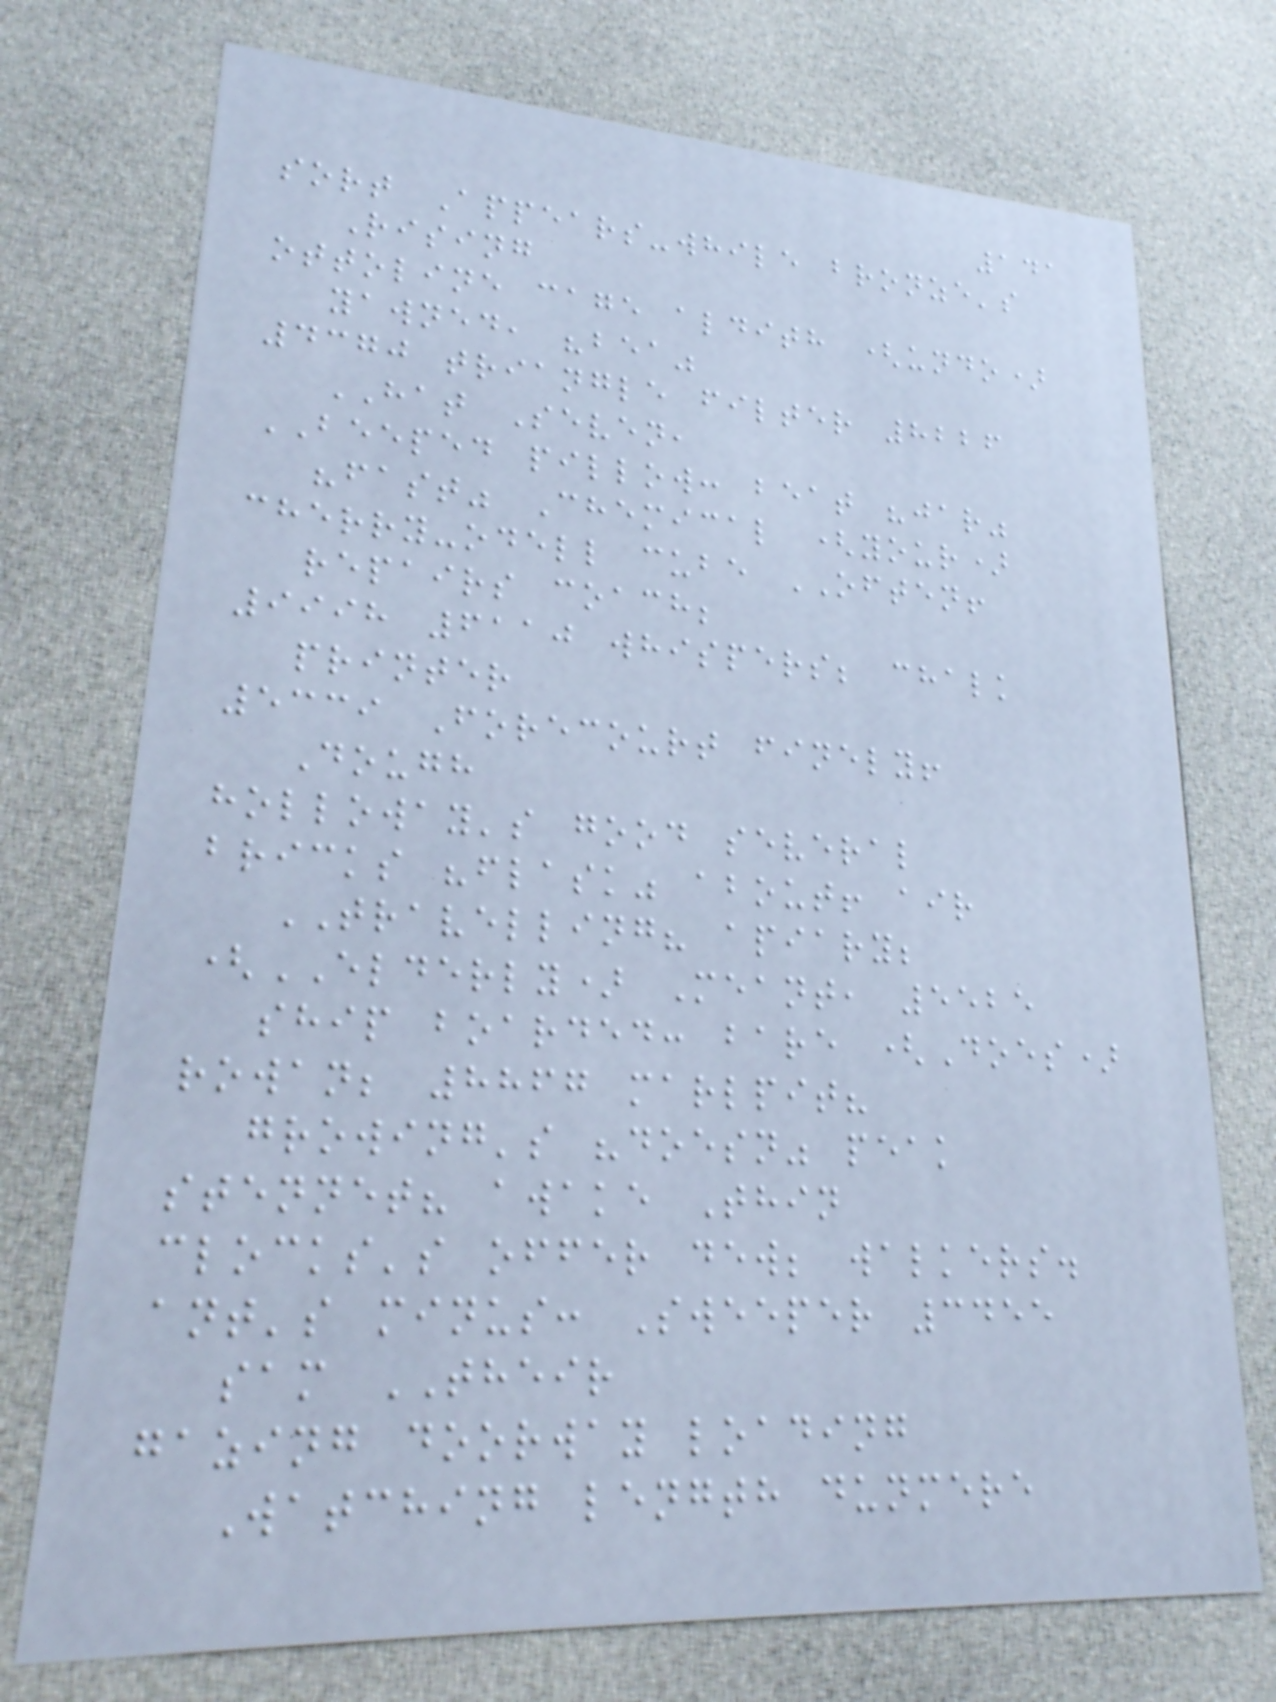141
sort Appears-while bronze's
Rising
ottoline cage aldith (undo)
yawned, "bea"
4370 triangle filter 8226
HAT Seven,
BEEPED pillow: beat "jar"
"fast" Chemical (your)
cherry-odell cube OFTEN!
repairs coach;
9998 6110 whispers; chalk
printer
5339 Forecourt finely!
Dough
holloway's good several
bricks "flask" about! air
TRAVELLING? apiary;
(ELDERLY) Meant, 5525
ship boarded: bare (Does)
rowan; 8867 marlpit?
growing's "doesn" peak
stennet? awake Thin
clocks's offer dew; walkers.
ant's minus: Sweeper 3455
sam THEIR
gazing doorway loading
Watching length dunmere
